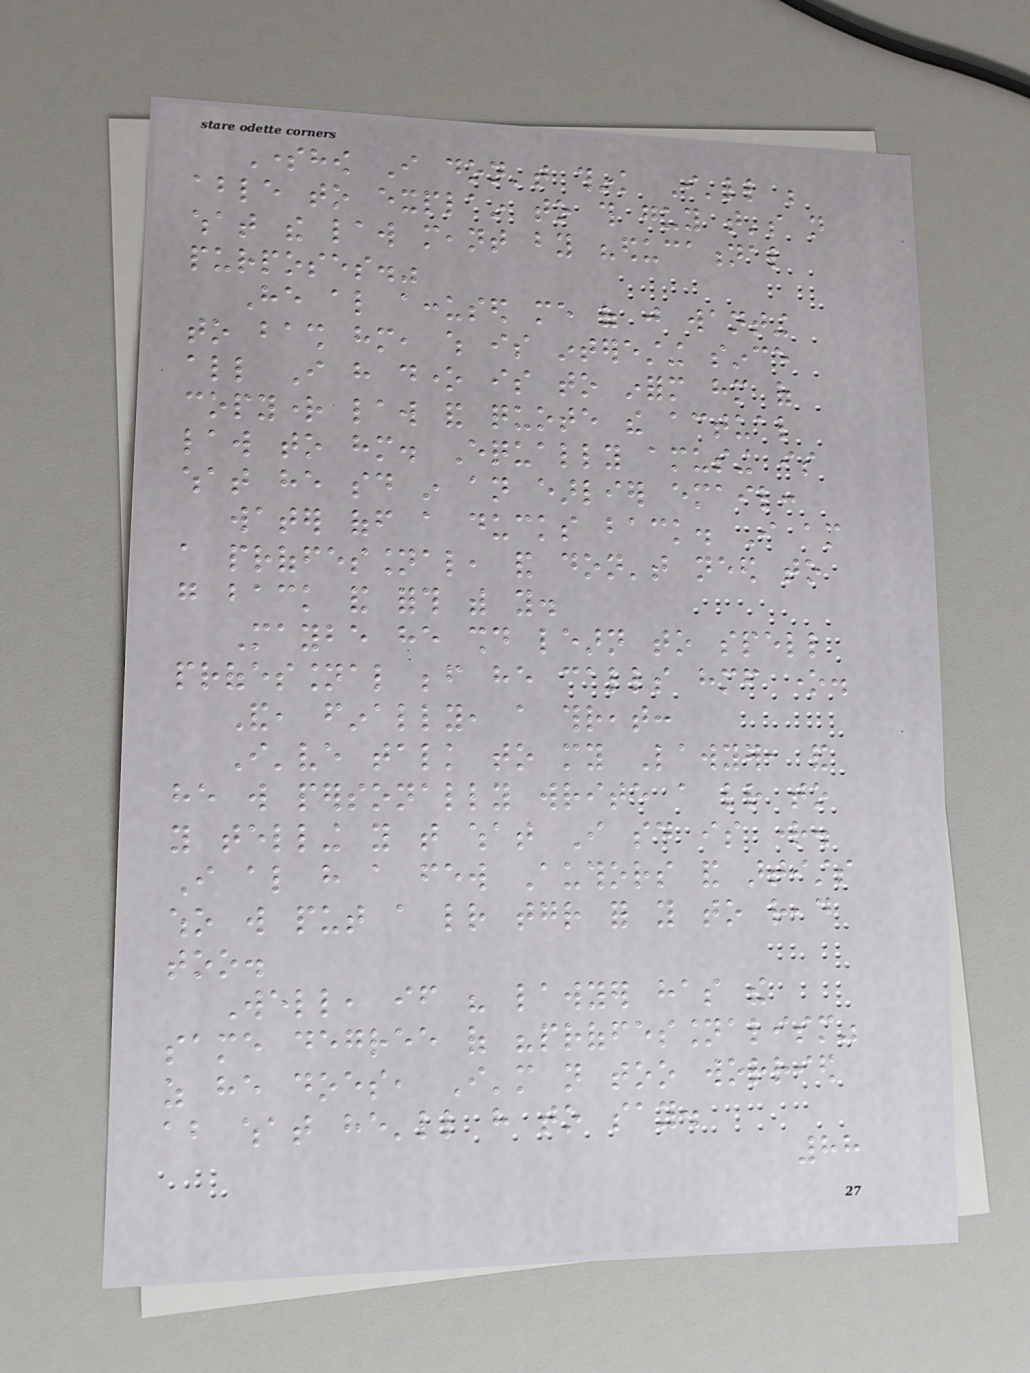Somehow I don't think I'll be
able to explain to this guy that's not
what the law meant by "educational
purposes."
He also accused me of just wanting
to bash him, which is interesting since
all I have done is to inform him of
copyright law and quote the actual
law to him. Equally amusing is
what he said in an earlier email:
water off a ducks back. I am
a proffessional, and don't need to
go back and forth with you.
Maybe he should learn to spell
professional before he calls himself one.
And, finally, a threat:
I've talk to my Lawyer, and
he will personally write a letter to
you telling you that what I said is right.
I also have a few Authors and artists
who will put a letter together for you to read
too.
Well, if his lawyer has the
same degree of "proffessionalism"
as he does, I'm not too worried
about what he'll have to say.
88
